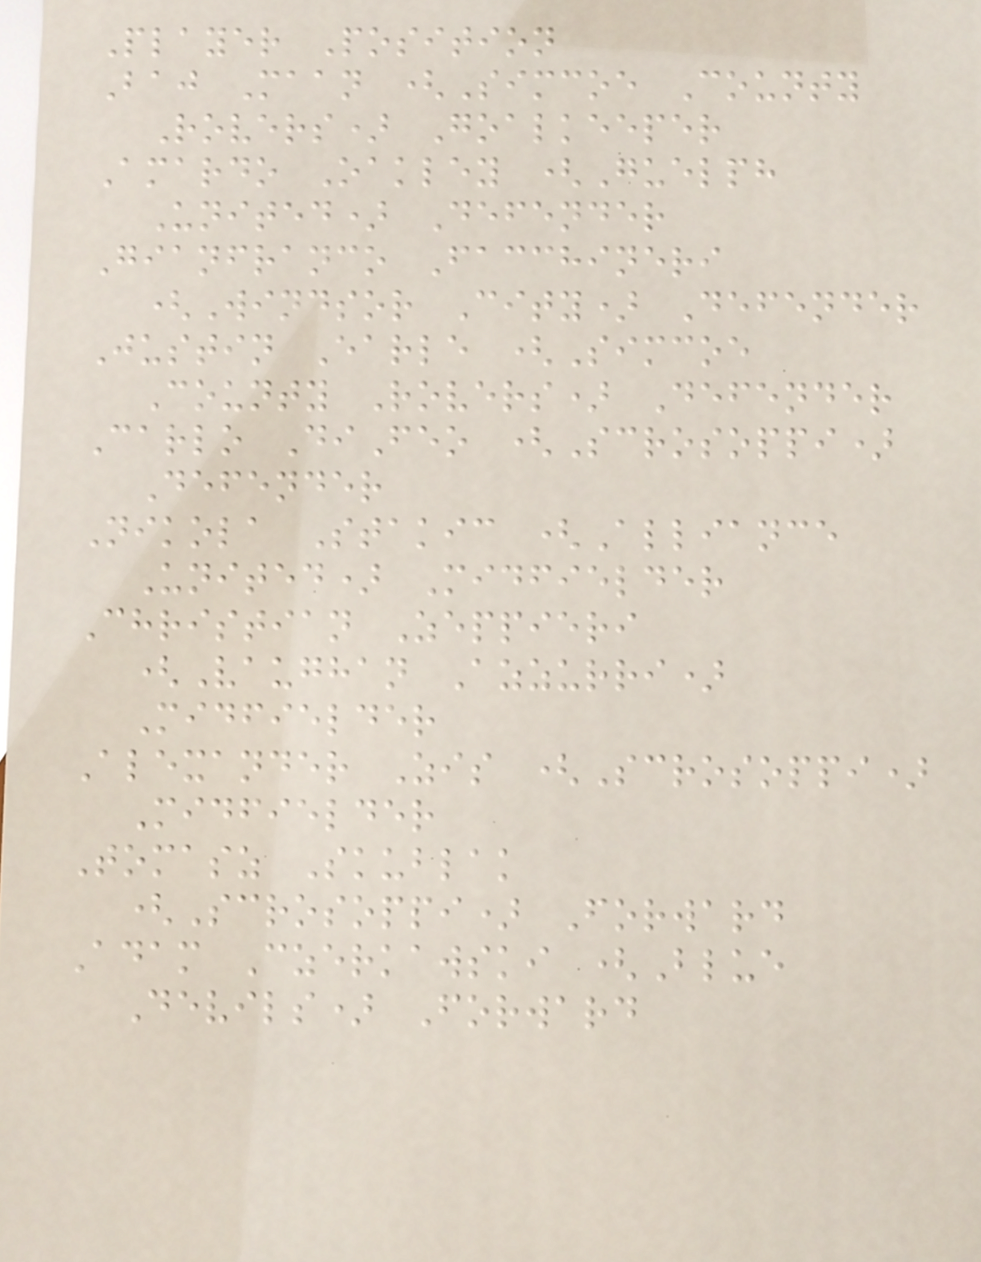Player Position
Baj Maan (Simcoe County
Rovers) Goalkeeper
Amardo Oakley (Guelph
United) Defender
Gianfranco Facchineri
(Windsor City) Defender
Justin Earle (Simcoe
County Rovers) Defender
Carlo DiFeo (Scrosoppi)
Defender
Nikola Stakic (Alliance
United) Midfielder
Christian Zeppieri
(Vaughan Azzurri)
Midfielder
Alexander Zis (Scrosoppi)
Midfielder
Tomasz Skublak
(Scrosoppi) Forward
Adam Czerkawski (Blue
Devils) Forward
